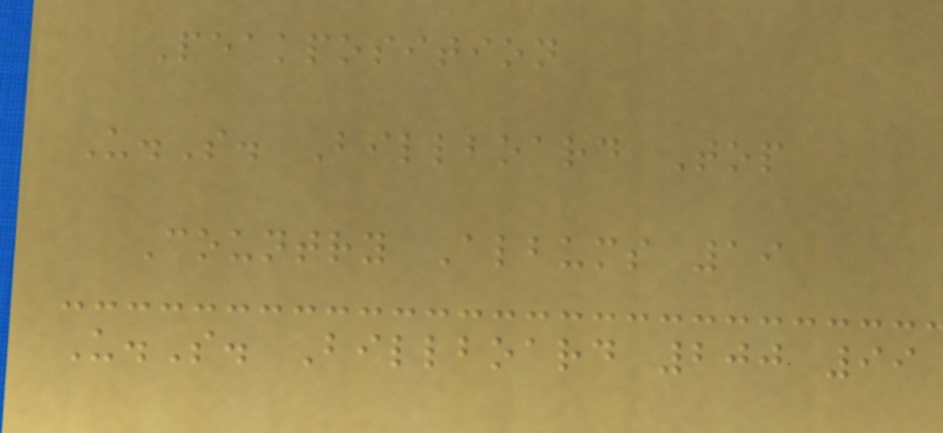Peakposition
U.S. Billboard Top
Country Albums 19
U.S. Billboard 200 99
